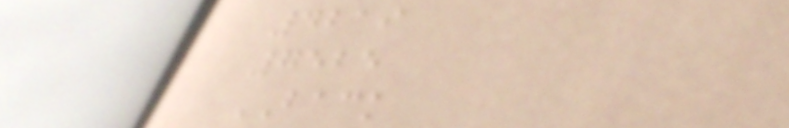4219
7525
BACK
